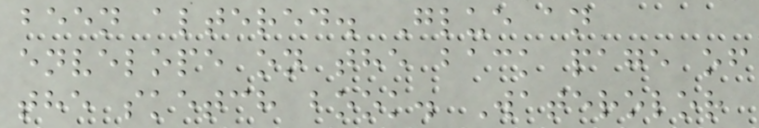been altered. Glue an
envelope on the back page of
the sketch book. Waterolor
